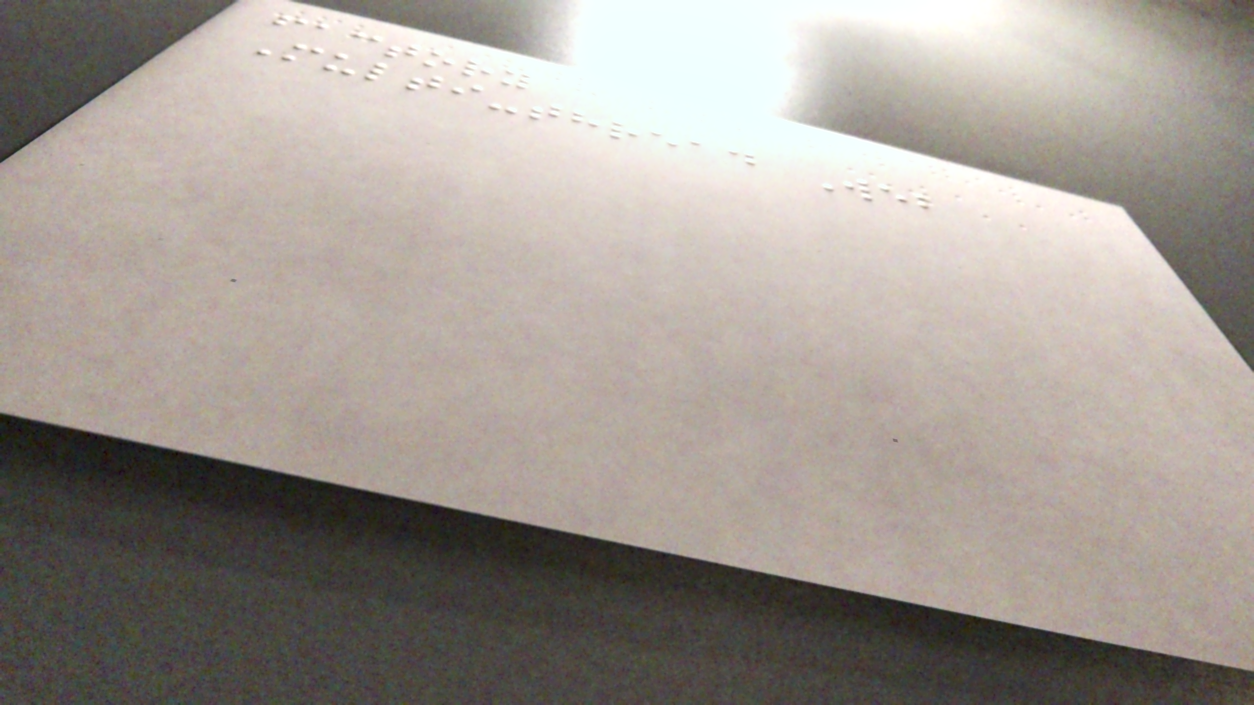factory
Multi-thread Web
